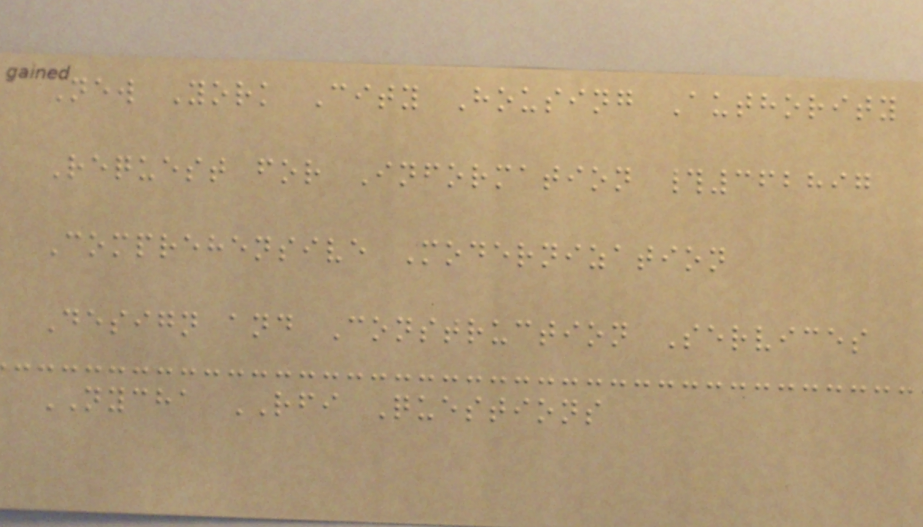New York City Housing Authority
Request for Information #362897
Comprehensive Modernization
Design and Construction Services
NYCHA RFI Questions
